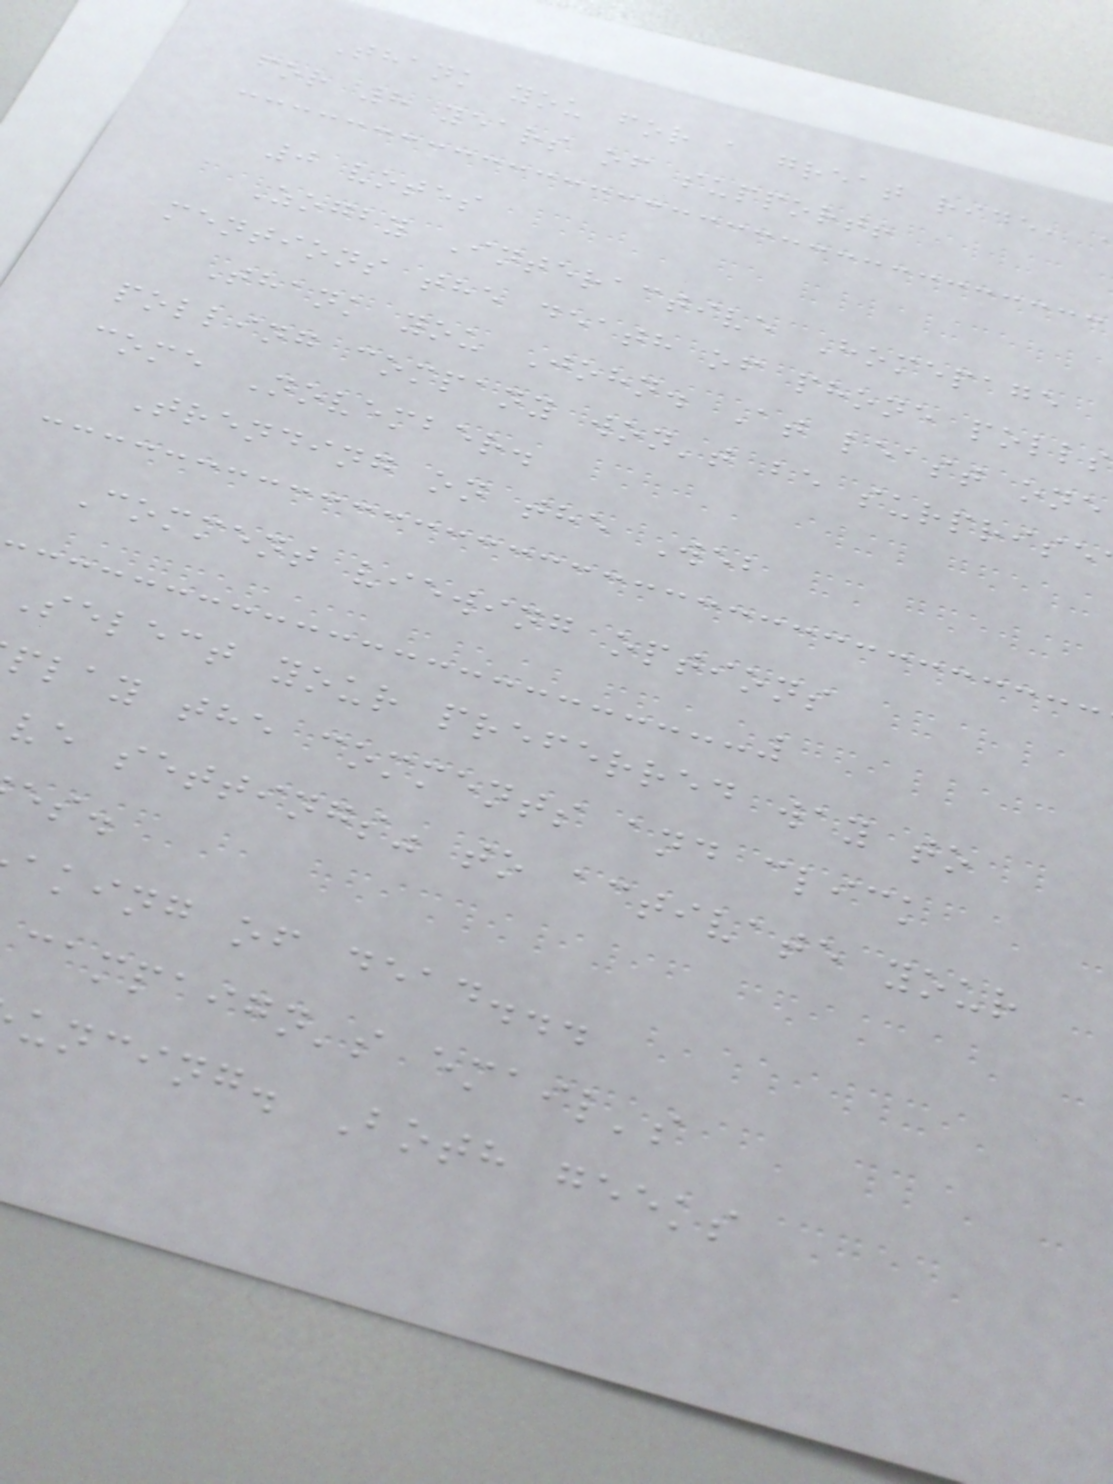Thank you for a great ride,
for 8 years of support!
0 votes
Zogby Interactive Homepage
mentions the death of phone polls
Thank you John. At least one
polling company won't be surprise
come November.
Trending on the Web
Comment viewing options
Select your preferred way to
play the comments and click
ve settings" to activate your
aking of dead...
campaign's email's
uncing. Both geeks
